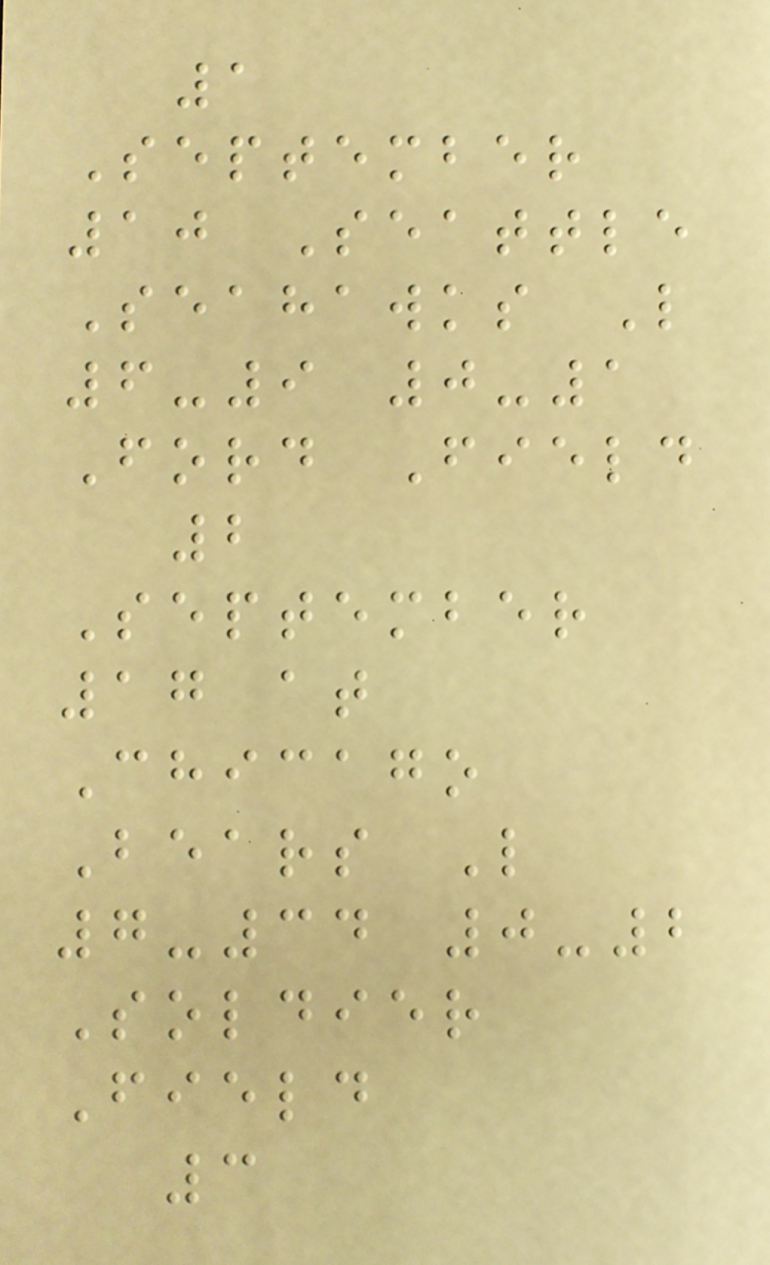1
September
10 Seattle
Seahawks L
6-9 0-1
Ford Field
2
September
17 at
Chicago
Bears L
7-34 0-2
Soldier
Field
3
